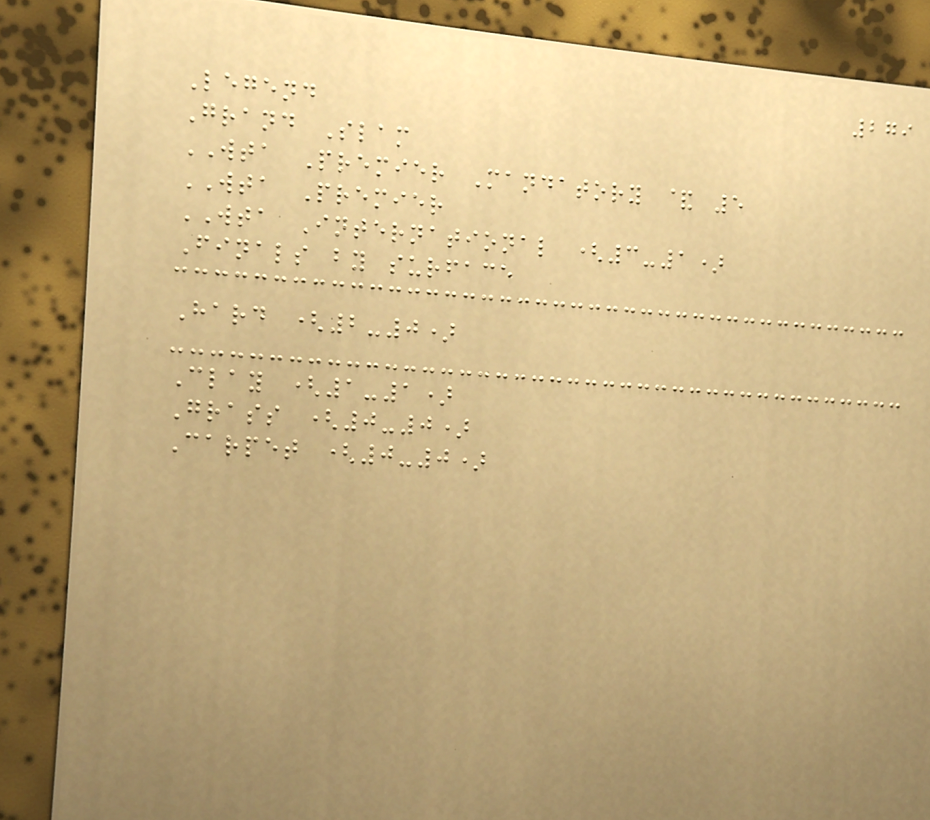279
Legend
Grand Slam
WTA Premier Mandatory & 5
WTA Premier
WTA International (3-1)
Finals by surface
Hard (2-0)
Clay (1-1)
Grass (0-0)
Carpet (0-0)
